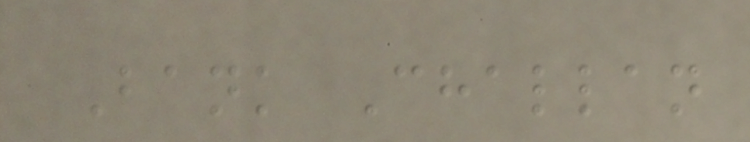Bank Challan
